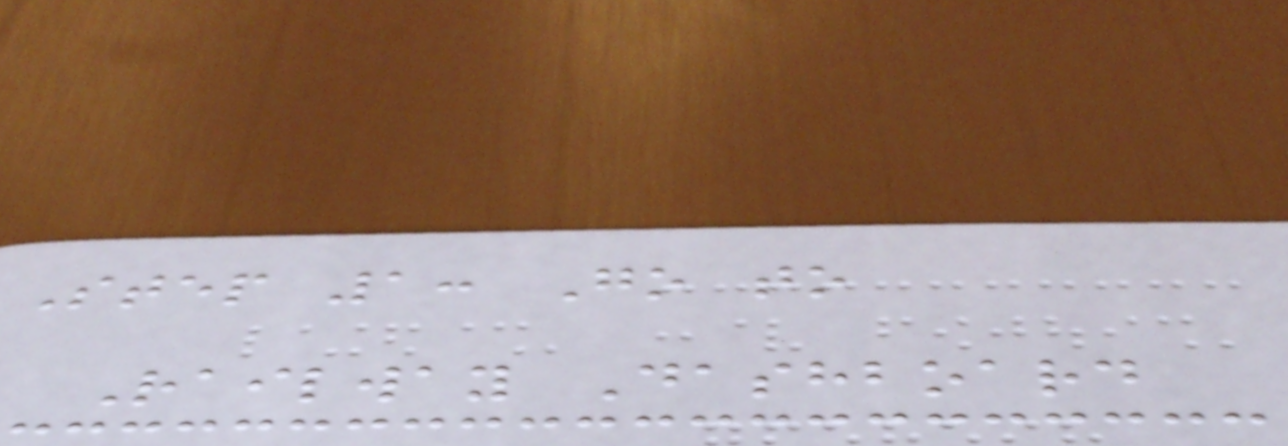Step 1: Go to
Railway Dashboard
